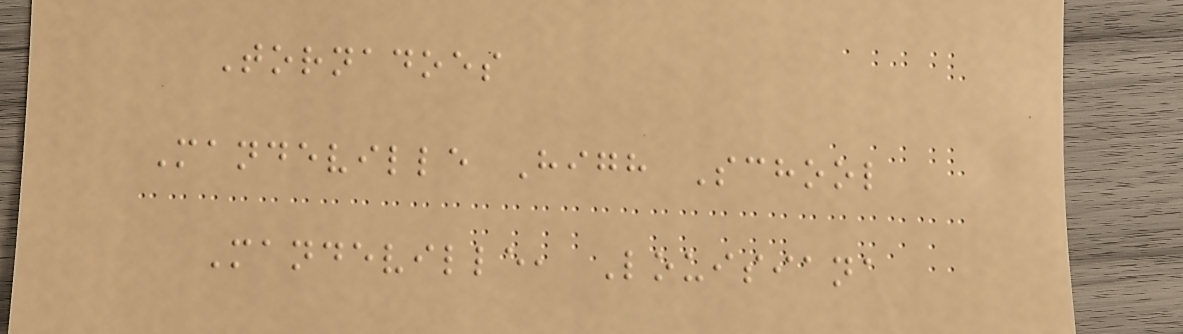Tornadoes
Mandeville High School
Mandeville, Louisiana
